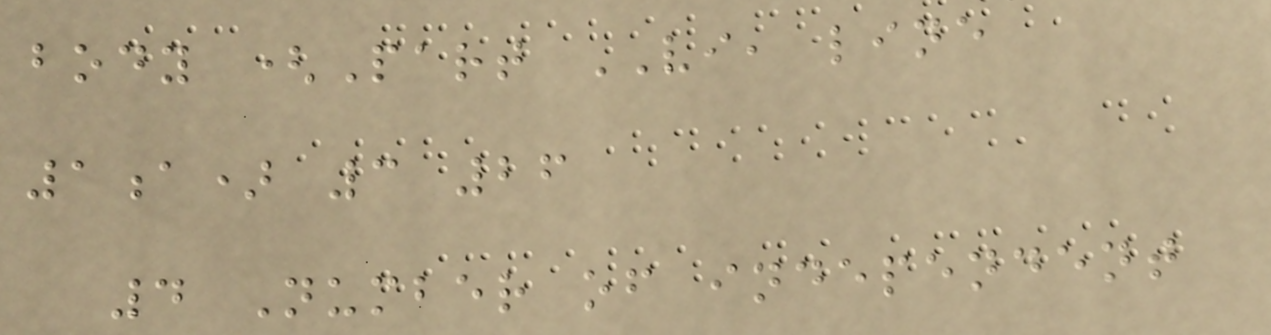body (Part VI, line
1a) 3 26
4 Number of independent
